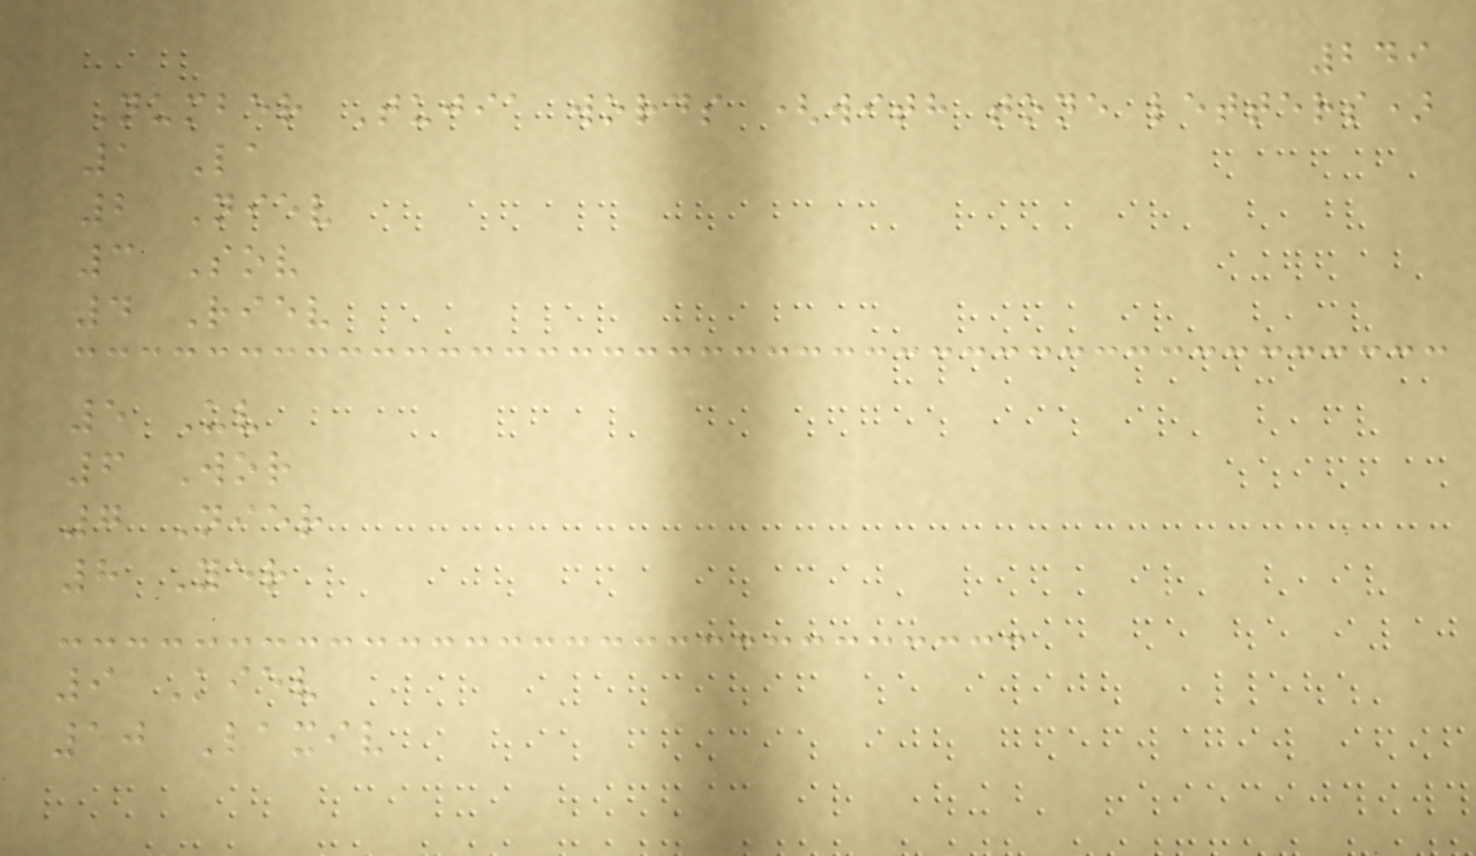249
Number Tujia words (with tone letters)
1 La
2 Niev
3 Sov
4 Riev
5 Uv
6 Wor
7 Nier
8 Yer
9 Kiev
10 Laxiv
